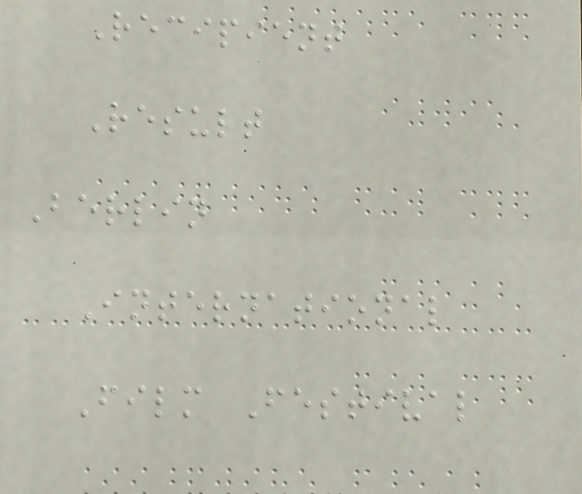Recipient
Result
Berlin
International
Film Festival
